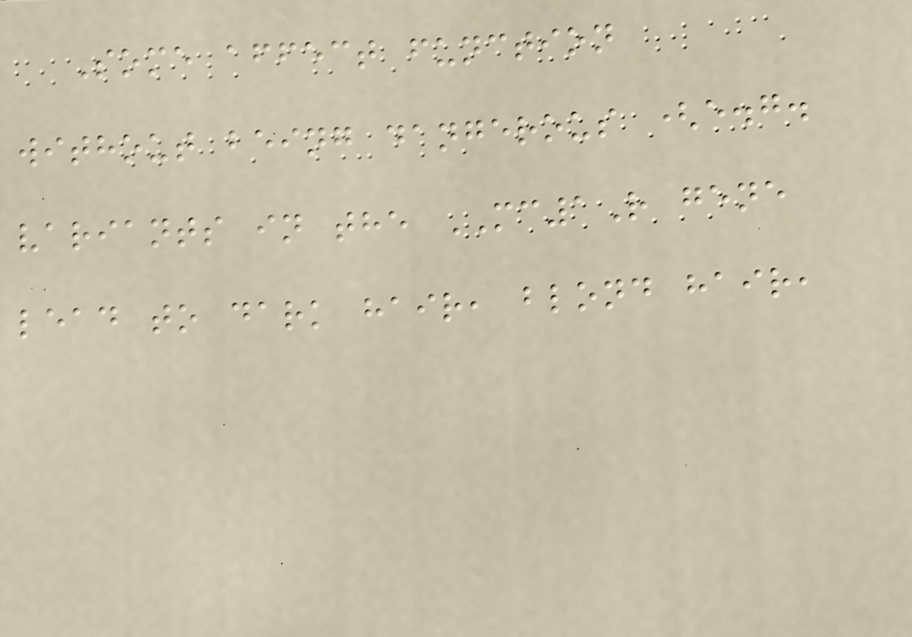Some affect function
without being dangerous (e.g.
variants in the MC1R gene
lead to dark hair, blond hair,
